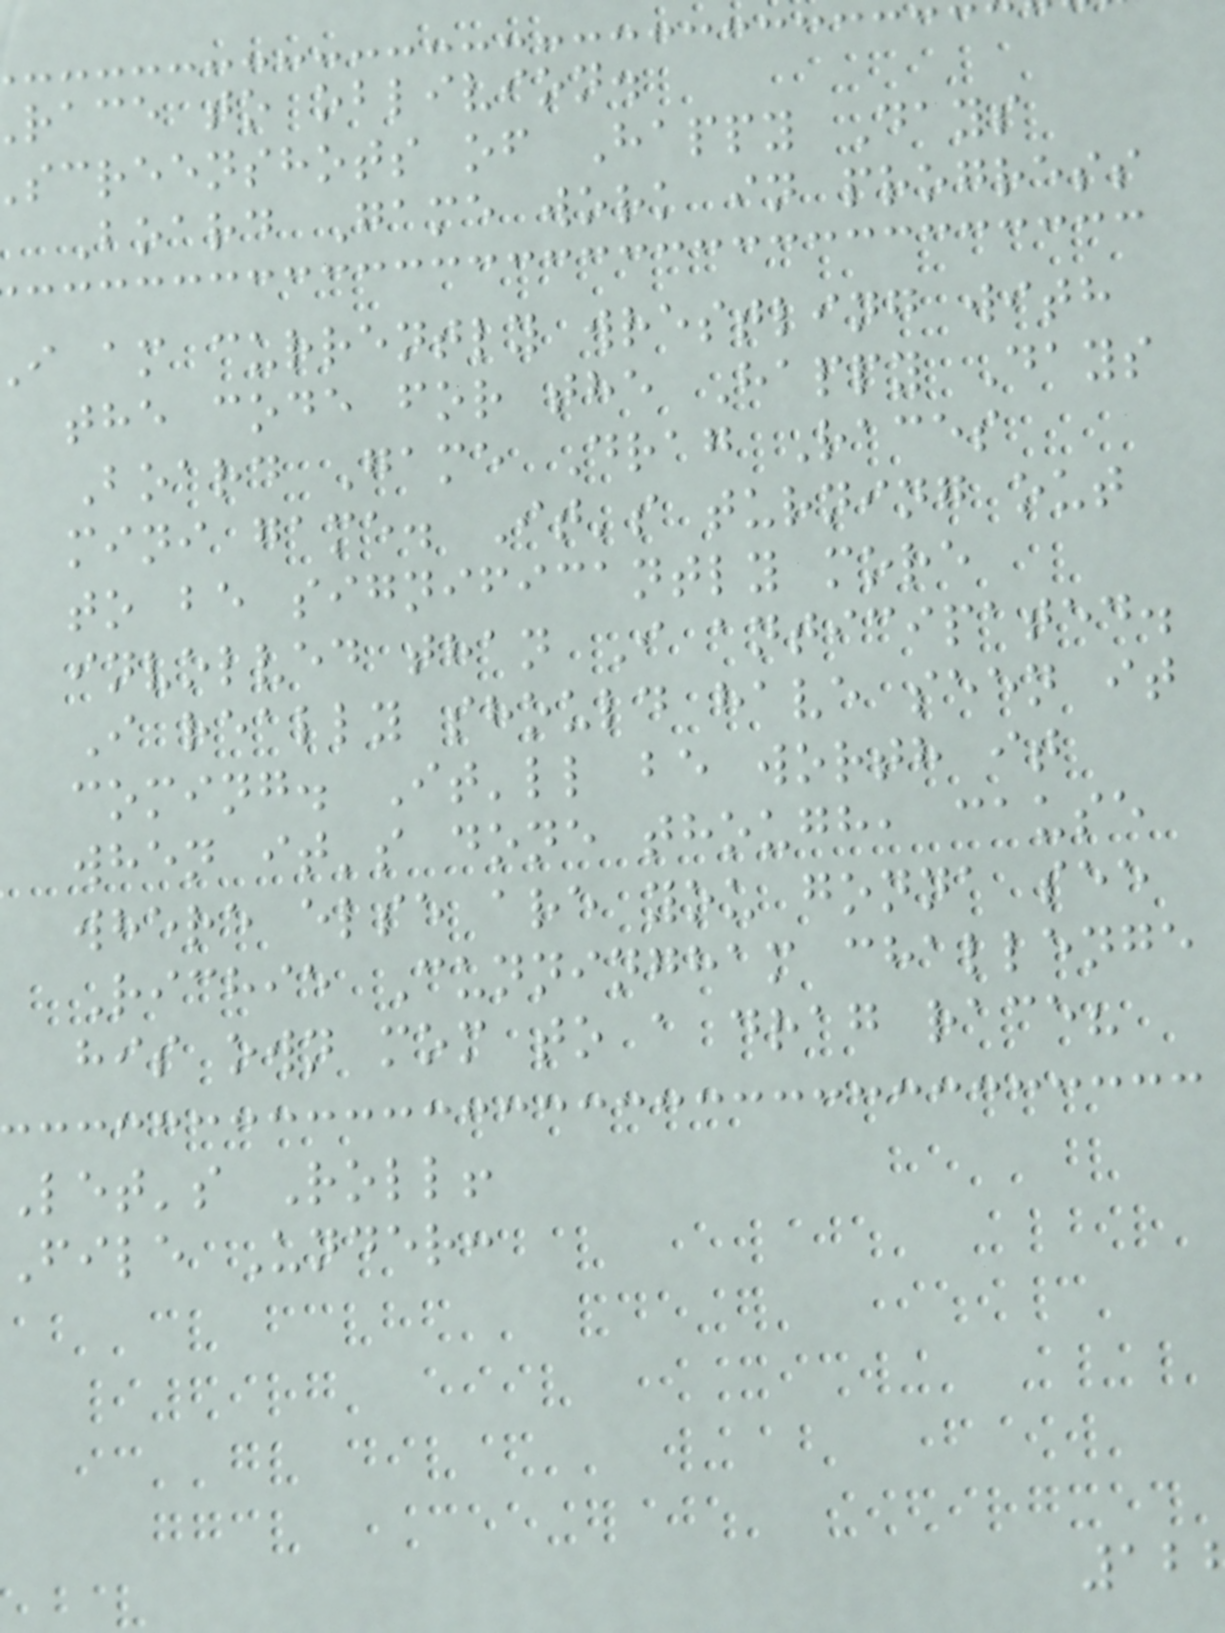race to oblivion.
screenshots of Happy Days
Board Game work in progress
i am currently wrestling with
the code for the Happy Days
Board Game Drag Races
mini game. It's turning out
to be significantly more
involved than I anticipated.
I really should have seen it
coming. It'll be worth it
when it's done though, cause
where else are you gonna see
Richie Cunningham challenge
his own mom to a drag race?
Let's Roll!
File Under:
